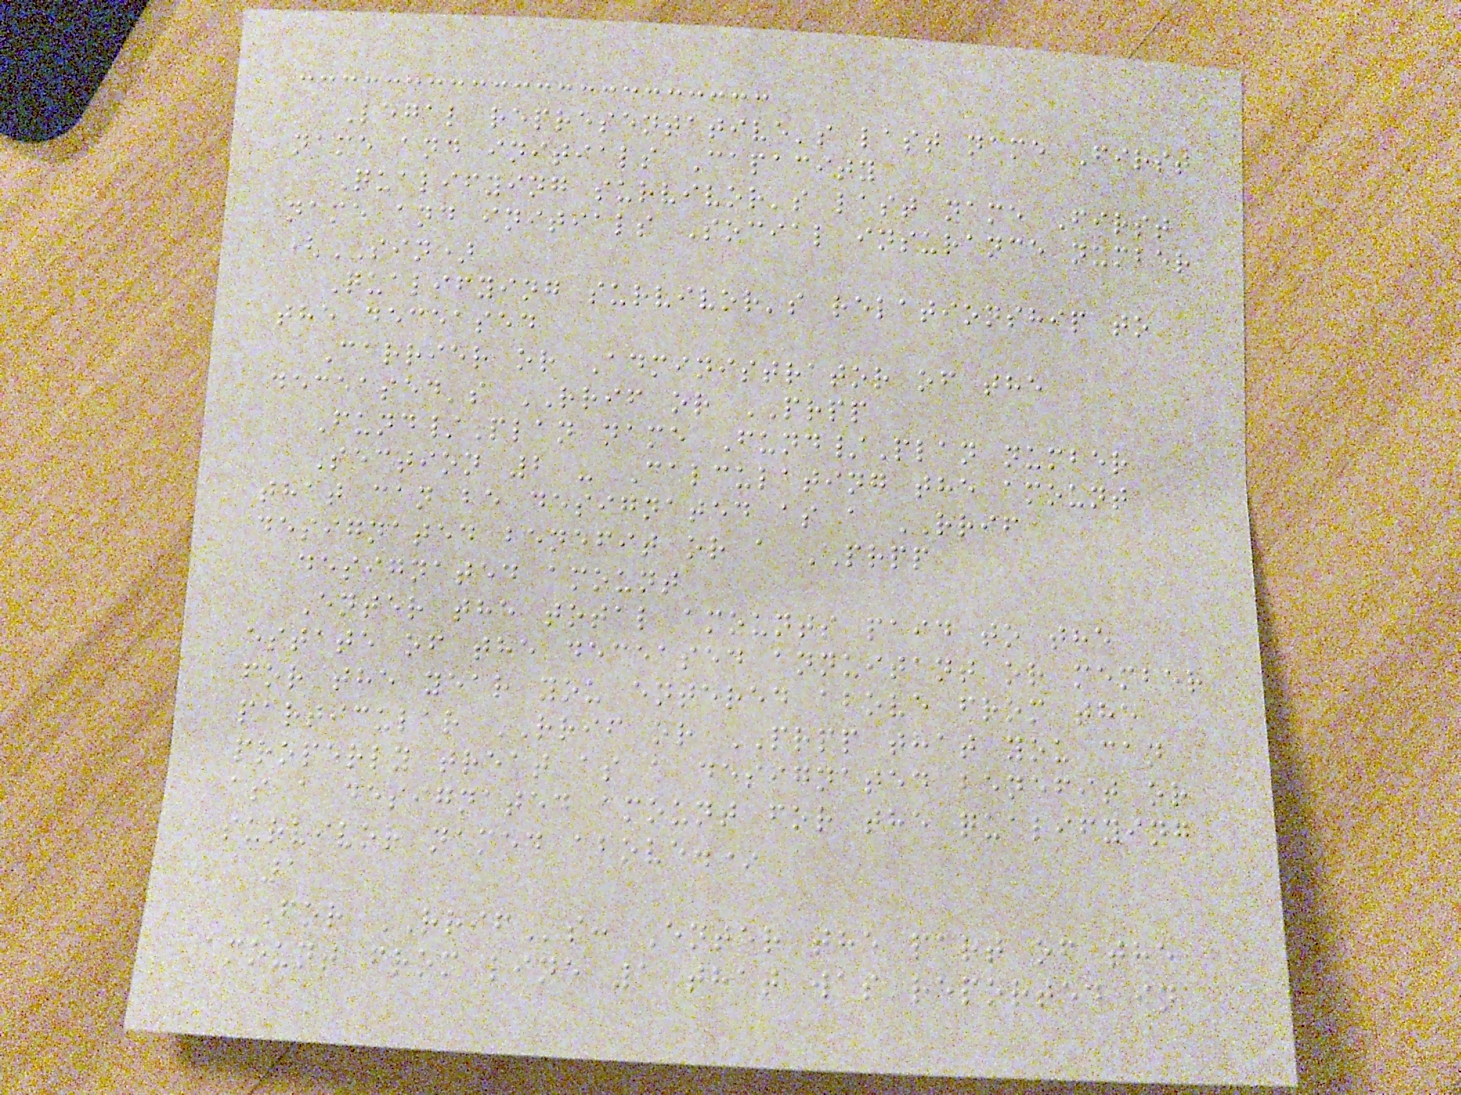Legal representative's last name First
name and initials Capacity
Qualifying survivor's last name First
name and initials Social insurance number
(SIN)
Qualifying survivor's relationship to
the deceased
Carrier or Administrator of the
deceased's RRIF or PRPP
Fund/Plan name Fund/Plan number
Section 2 - Calculating the amount
that can be designated as a RRIF
designated benefit or a PRPP
designated amount
Enter the total amounts paid to the
estate of the deceased annuitant or member
for the year you entered above from the
particular RRIF or PRPP that you can
properly treat as a designated benefit or
as a designated amount for the qualifying
survivor named above.*
1
For RRIFs: Enter the part of the
amount from line 1 that was reported in
